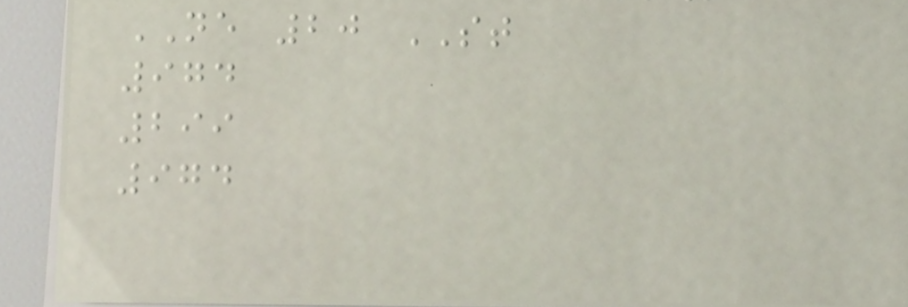NE 20 ST
974
299
974
